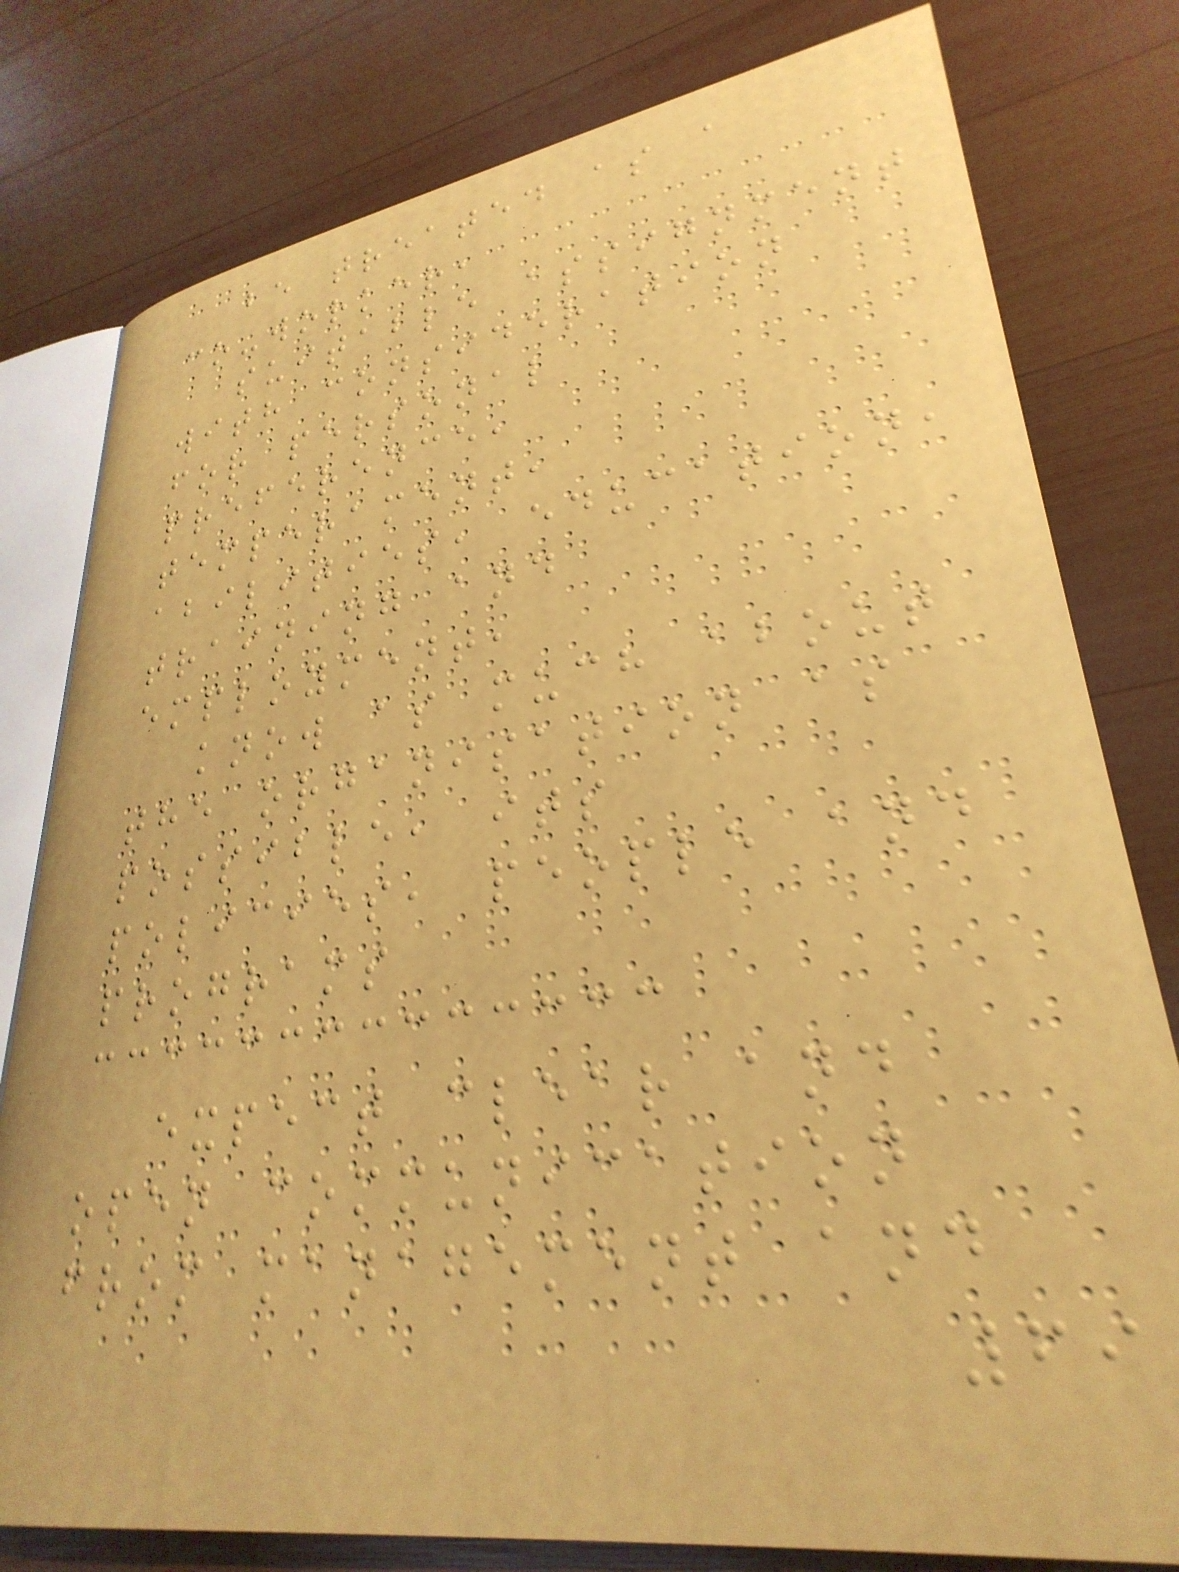be treated as a
co-worker,
suitable assignment
with consideration
for personal
preference,
temperament,
abilities, education,
training and
employment,
know as much about
the organisation as
possible, its
policies, people and
programs
expect clear and
open communication
from management and
69
